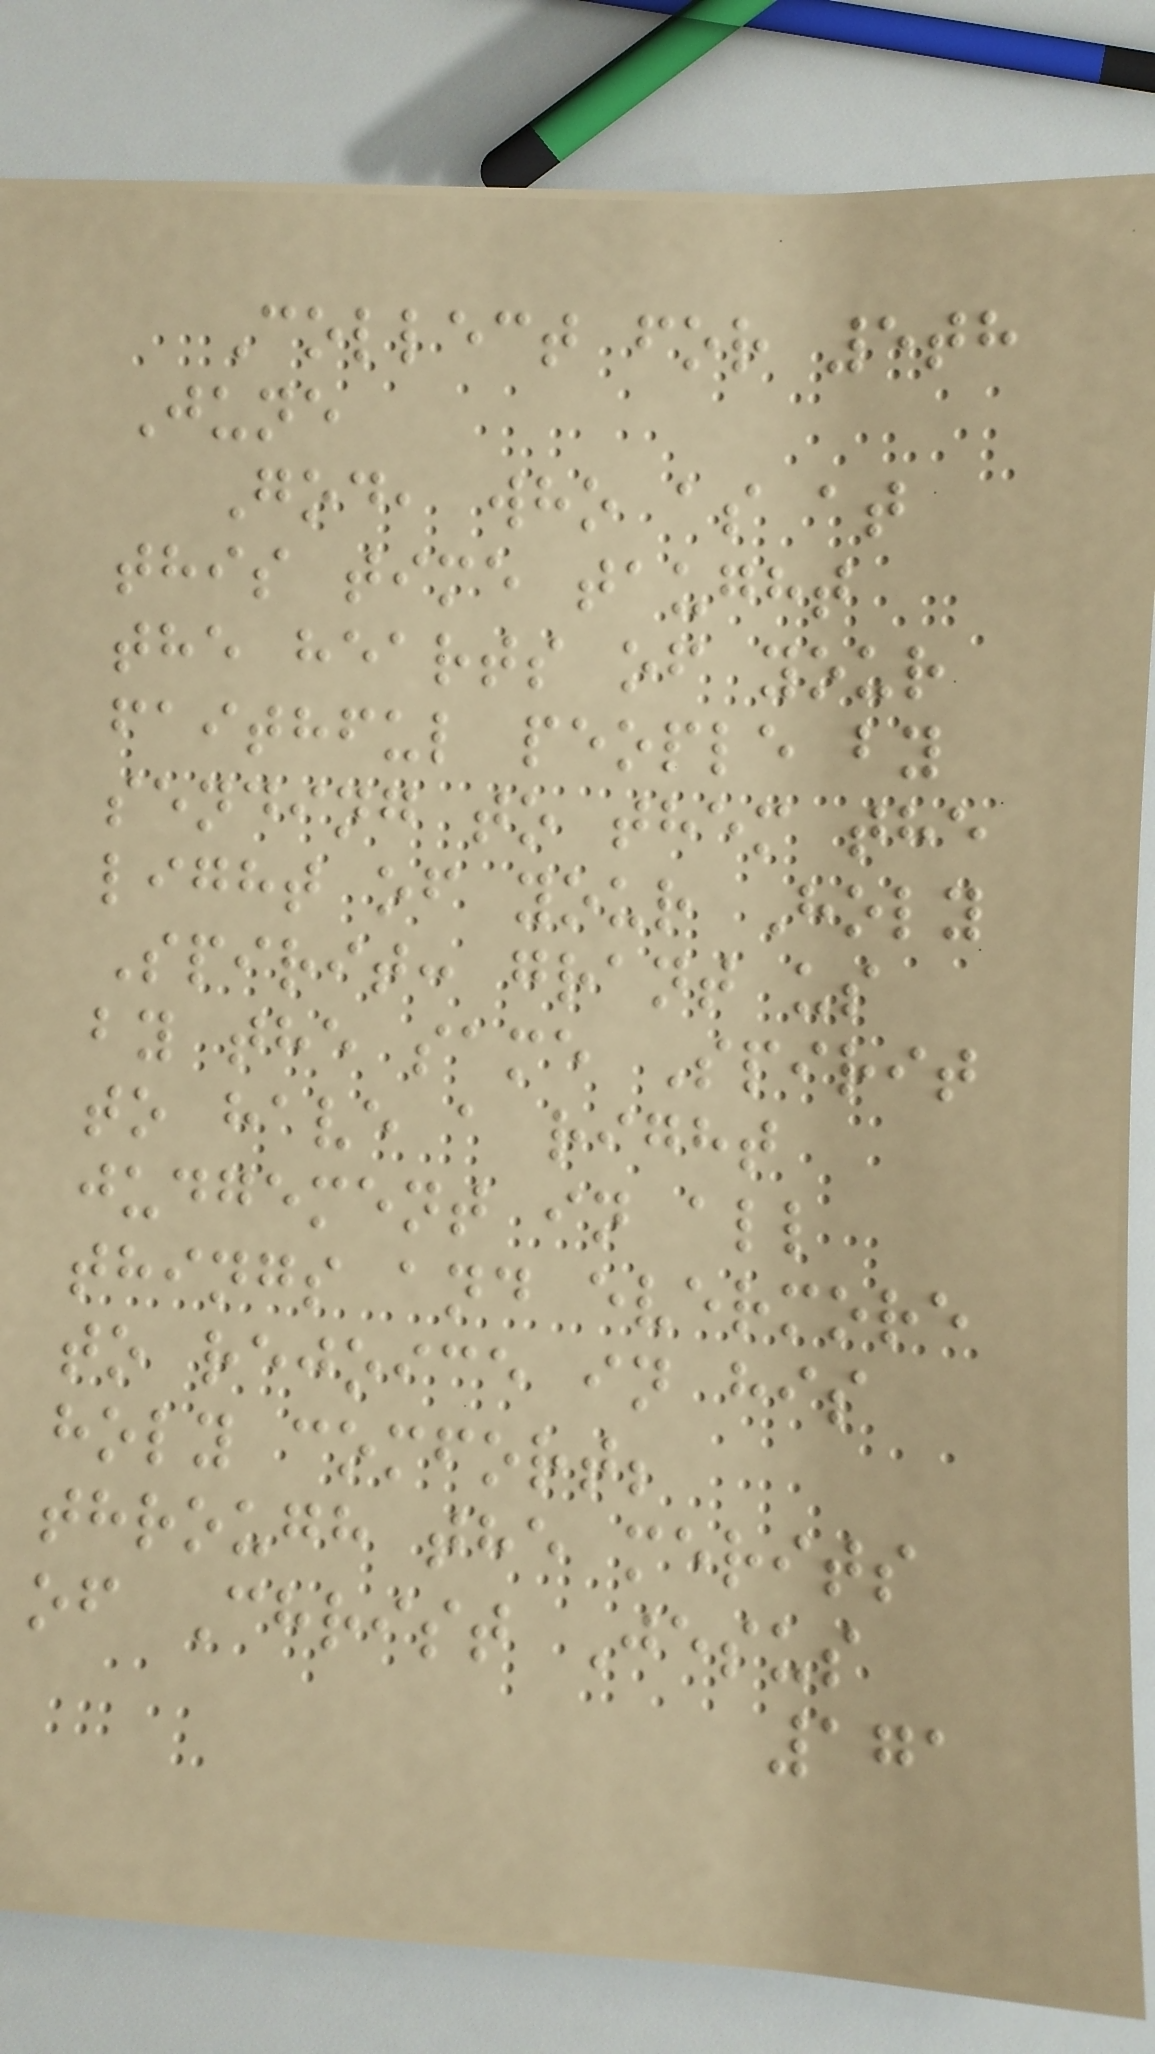Collect for 5th
June
God, who as at
this time taught
the hearts of your
faithful people by
sending to them the
light of your Holy
Spirit: grant us
by the same Spirit
to have a right
judgement in all
things and evermore
to rejoice in his
holy comfort;
through the merits
of Christ Jesus
171
